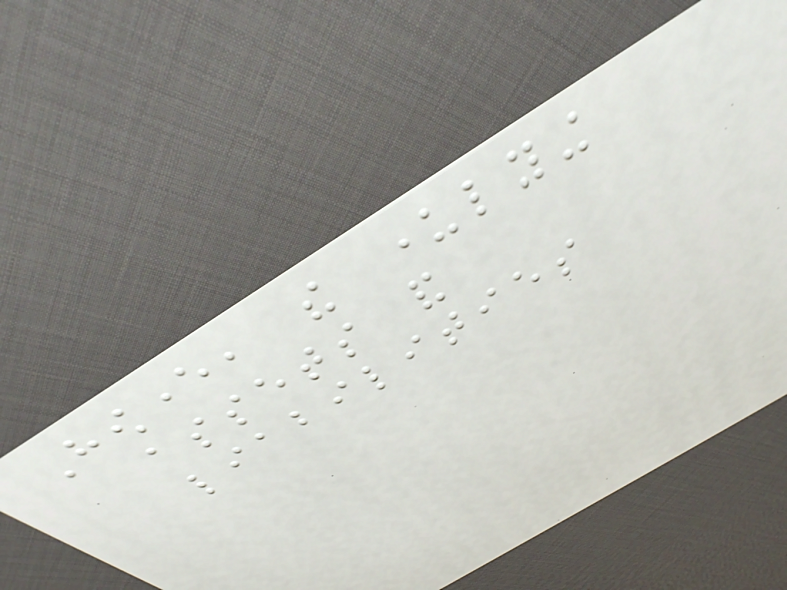However, the underlying
assets and
liabilities
